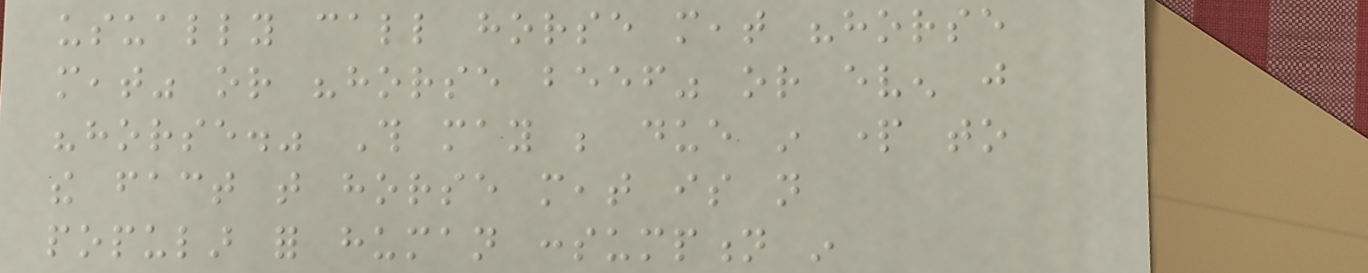usually call horse meat "horse
meat" or "horse beef" or even just
"horse." This may be due in part to
the fact that horse meat is not
popular for human consumption in
